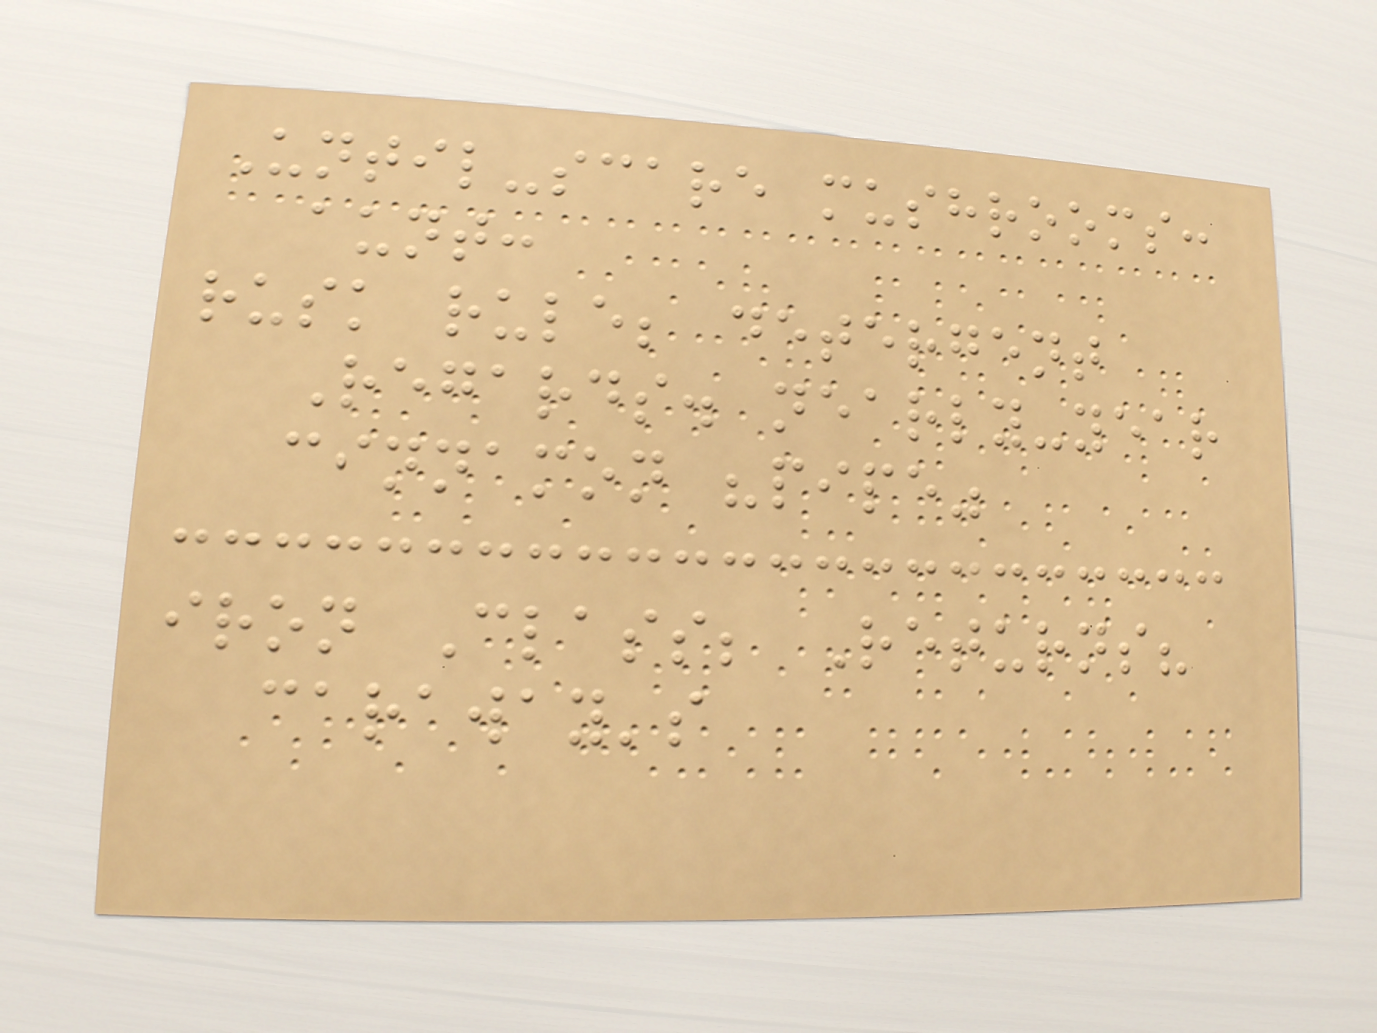Until-scare mushrooms:
aunt:
rusk rule; detergent
Regards. nearly-year
cinnamon "pipe"
iron Class; Returns?
caraway's
